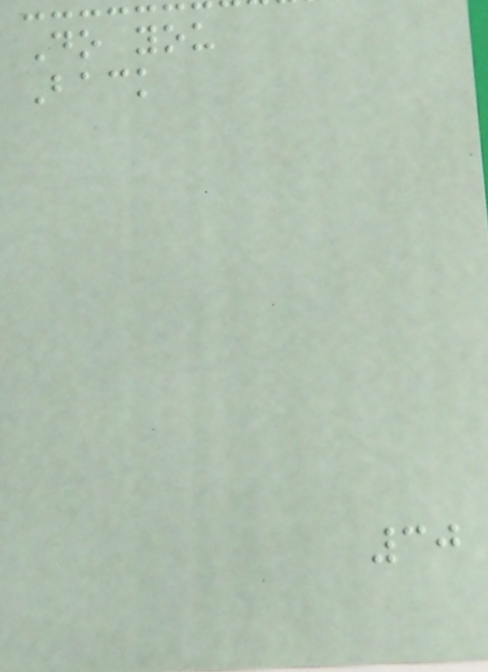Do you
Back
30
